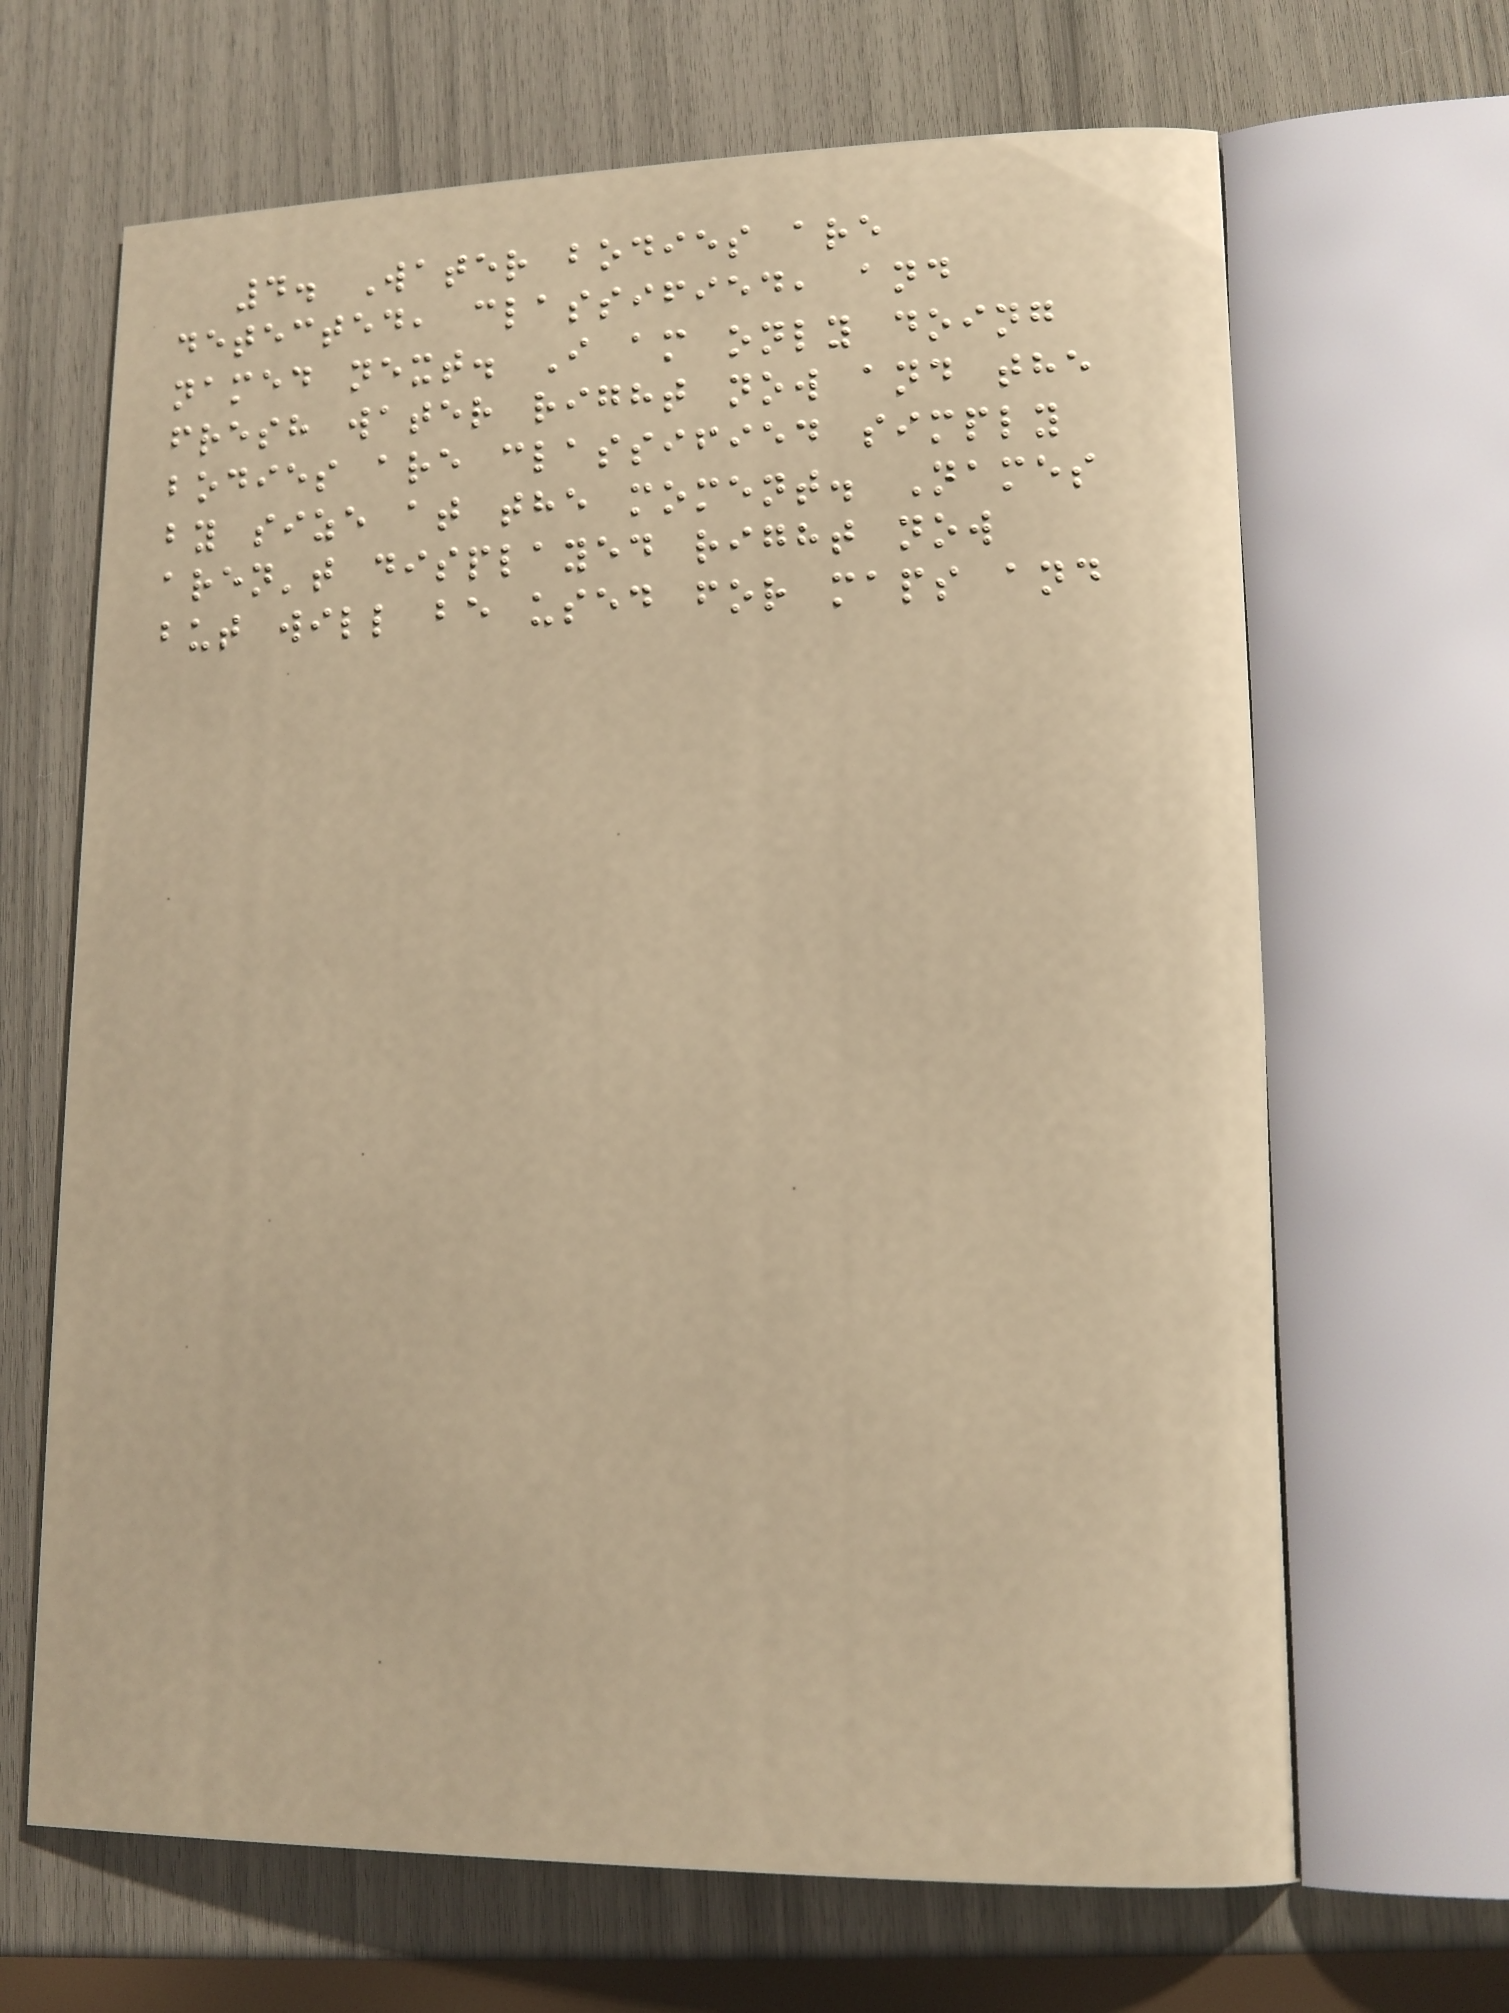4. Water bodies are
detected, classified, and
named next. I am only doing
fresh water right now and the
bodies are classified simply
by size at the moment. Names
aren't displayed right now
but will be used for maps and
